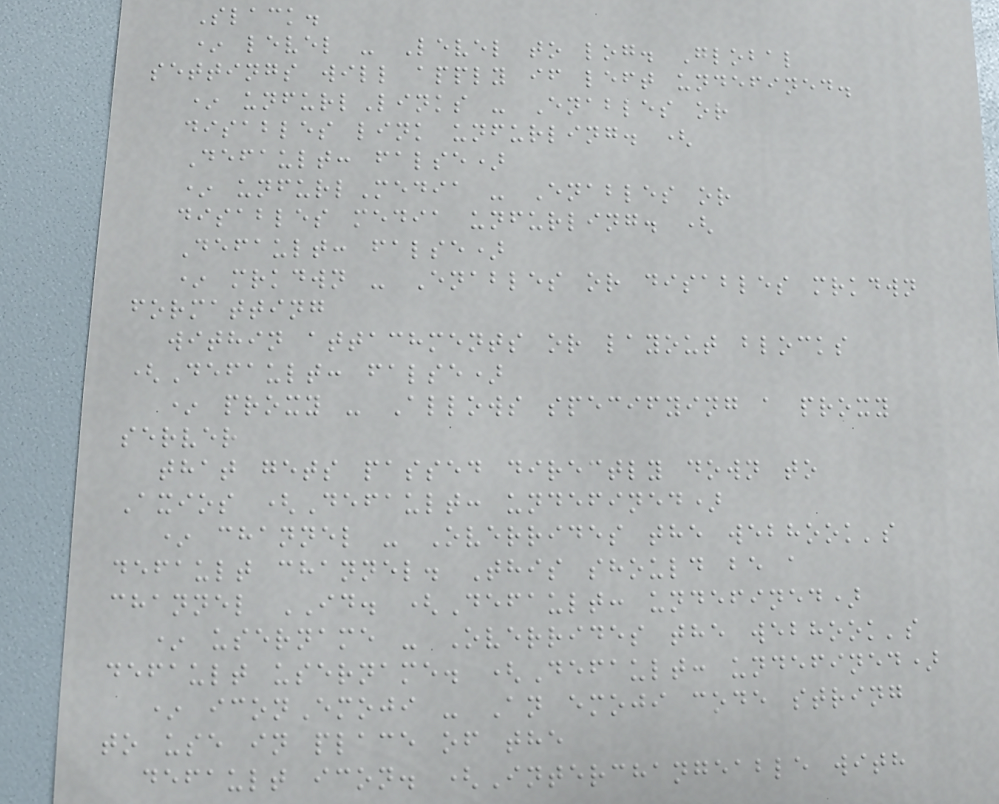Slack.
* level - Level to log. Global
settings will apply if left undefined.
* unfurlLinks - Enables or
disables link unfurling. (
Default: false)
* unfurlMedia - Enables or
disables media unfurling. (
Default: false)
* mrkdwn - Enables or disables mrkdwn
formatting
within attachments or layout blocks
(Default: false)
* proxy - Allows specifying a proxy
server
that gets passed directly down to
Axios (Default: undefined)
* channel - Overrides the webhook's
default channel. This should be a
channel ID. (Default: undefined)
* username - Overrides the webhook's
default username. (Default: undefined)
* iconEmoji - An emoji code string
to use in place of the
default icon. (Interchangeable with
